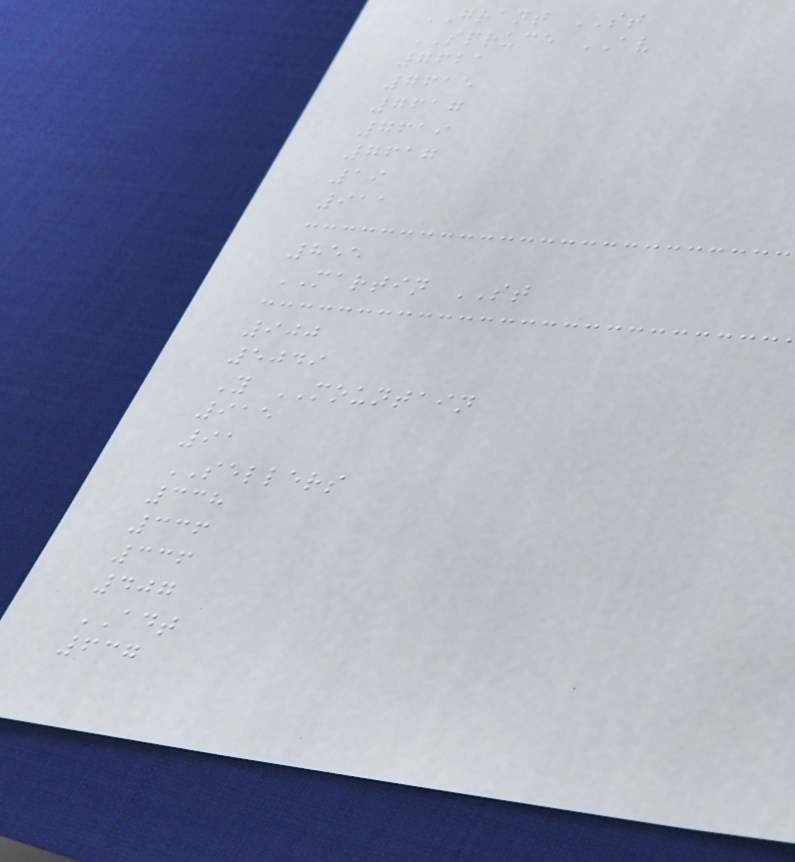GRANT ST
SPRUCE AV
7621
7615
7617
7619
7617
19
911
855
MARTIN ST
900
5049
Y MOUNTAIN
915
91
SELLERS
338
336
336
407
ADT
637
